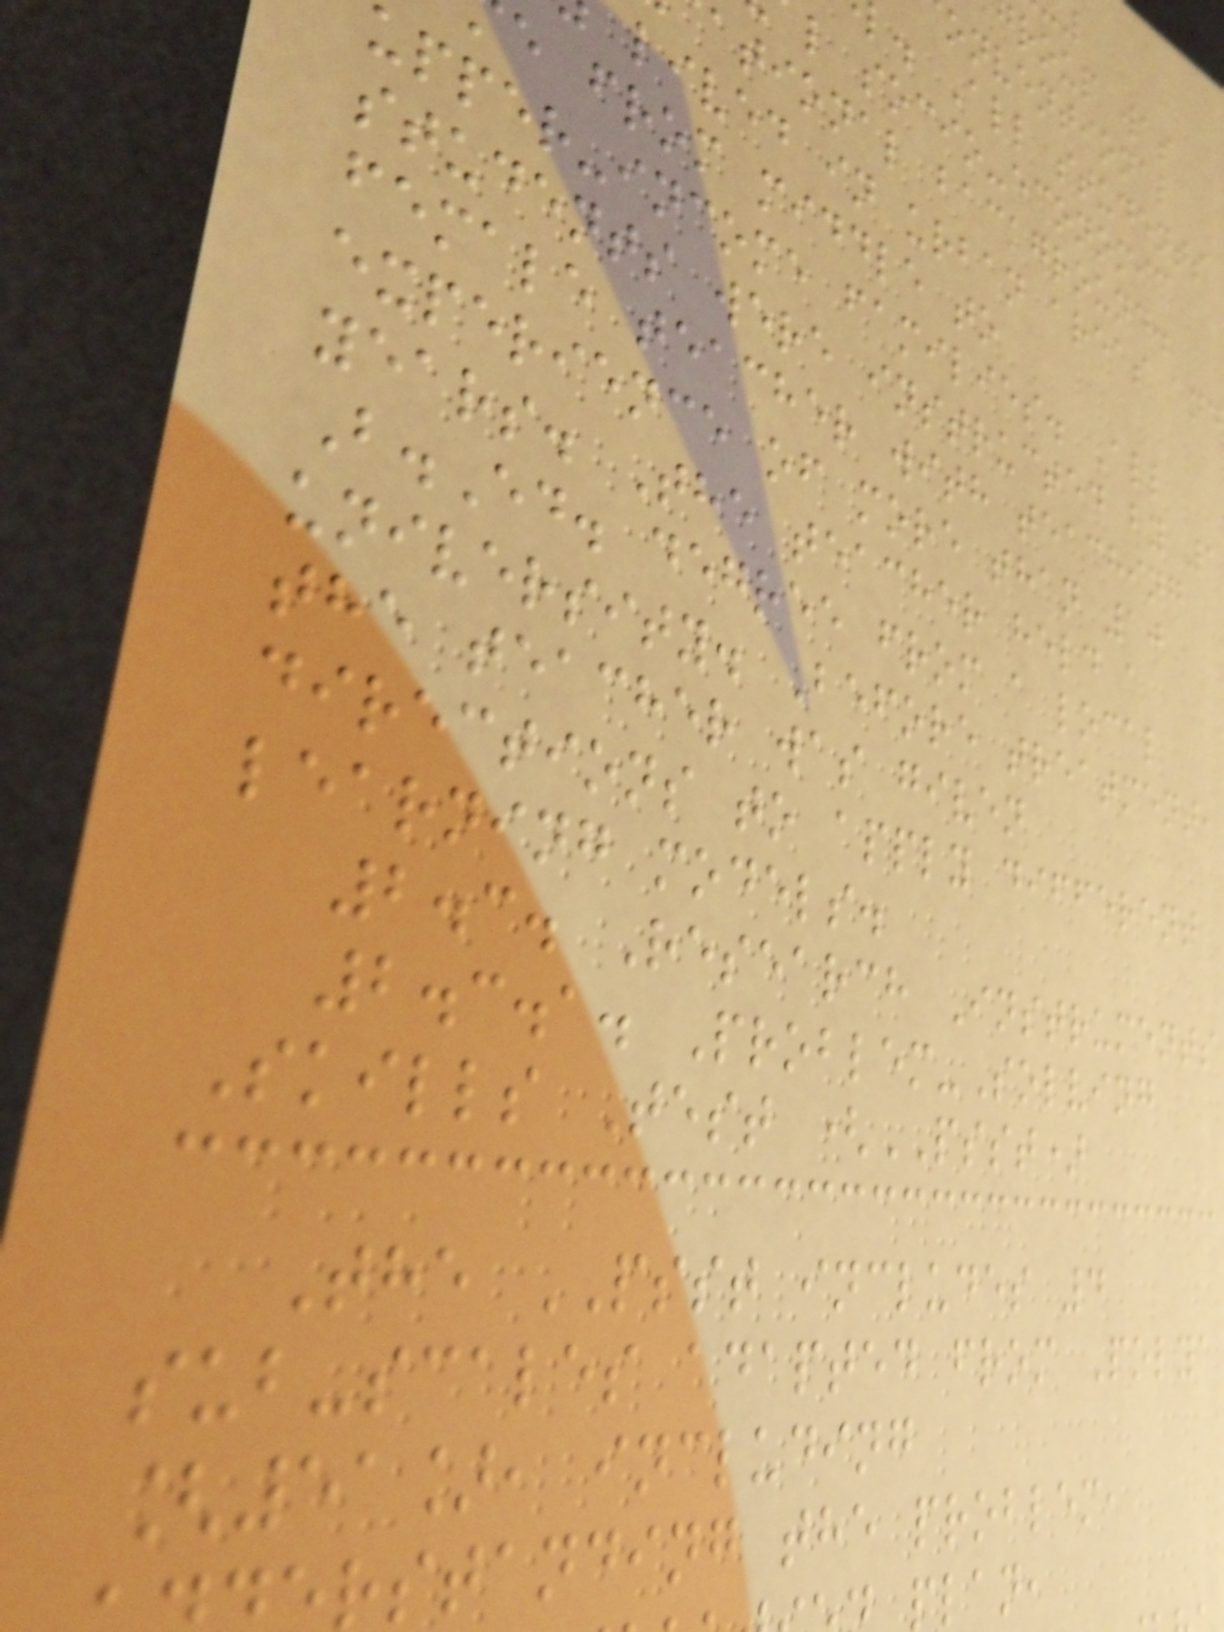roup was
onventional
l. All students
l socio-economic
ational background.
lived in urban areas and
e from middle to
upper-income families. All
students were instructed by 1
female teacher with teaching
experience of more than 10
years. The teacher held a
B.Ed. degree from a local
university. Before treatment,
the teacher was given
directions to apply different
learning models.
2.3. Research Instruments
2.3.1. Problem-Solving
Skills Test (PSST)
The PSST includes 4
sub-scales adapted from Polya
[51], including
rstanding the problem,
